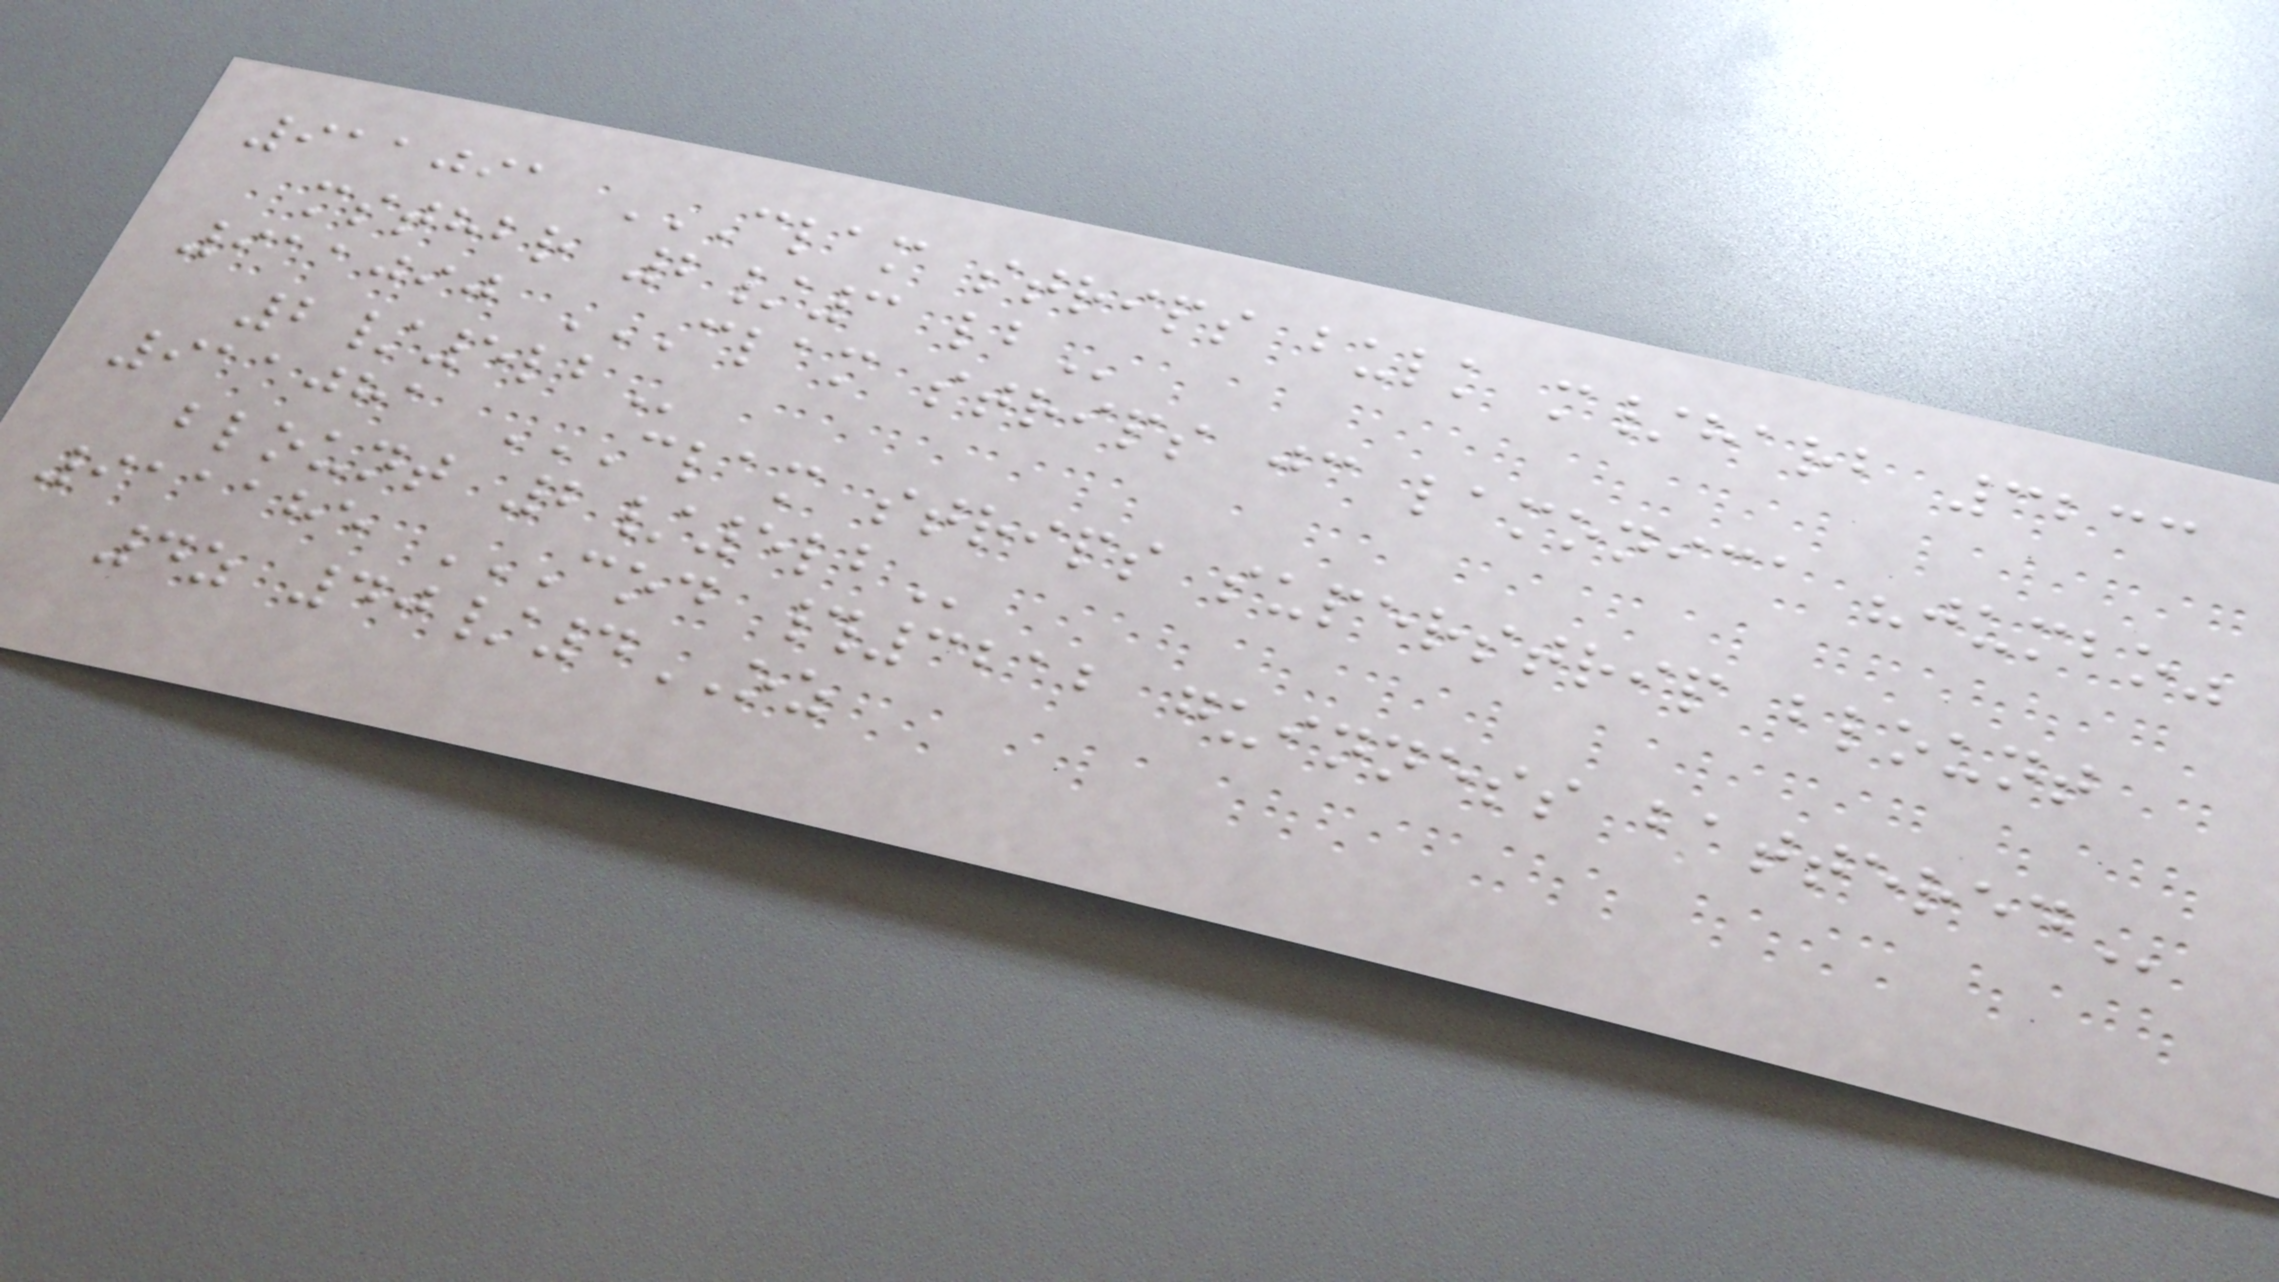911091 CLAM STRIPS BULK M/HARB 3233
MSTHBR 2/3 LB
911090 CLAM STRIPS JC LAMONICA "JUMBO"
2/5LB
911081 CLAM STRIPS SUPERSTRIP BLOUNT
BLOUNT 2/5LB
911185 COD #3212 GUINNESS BATTERED
4z 40/4OZ
